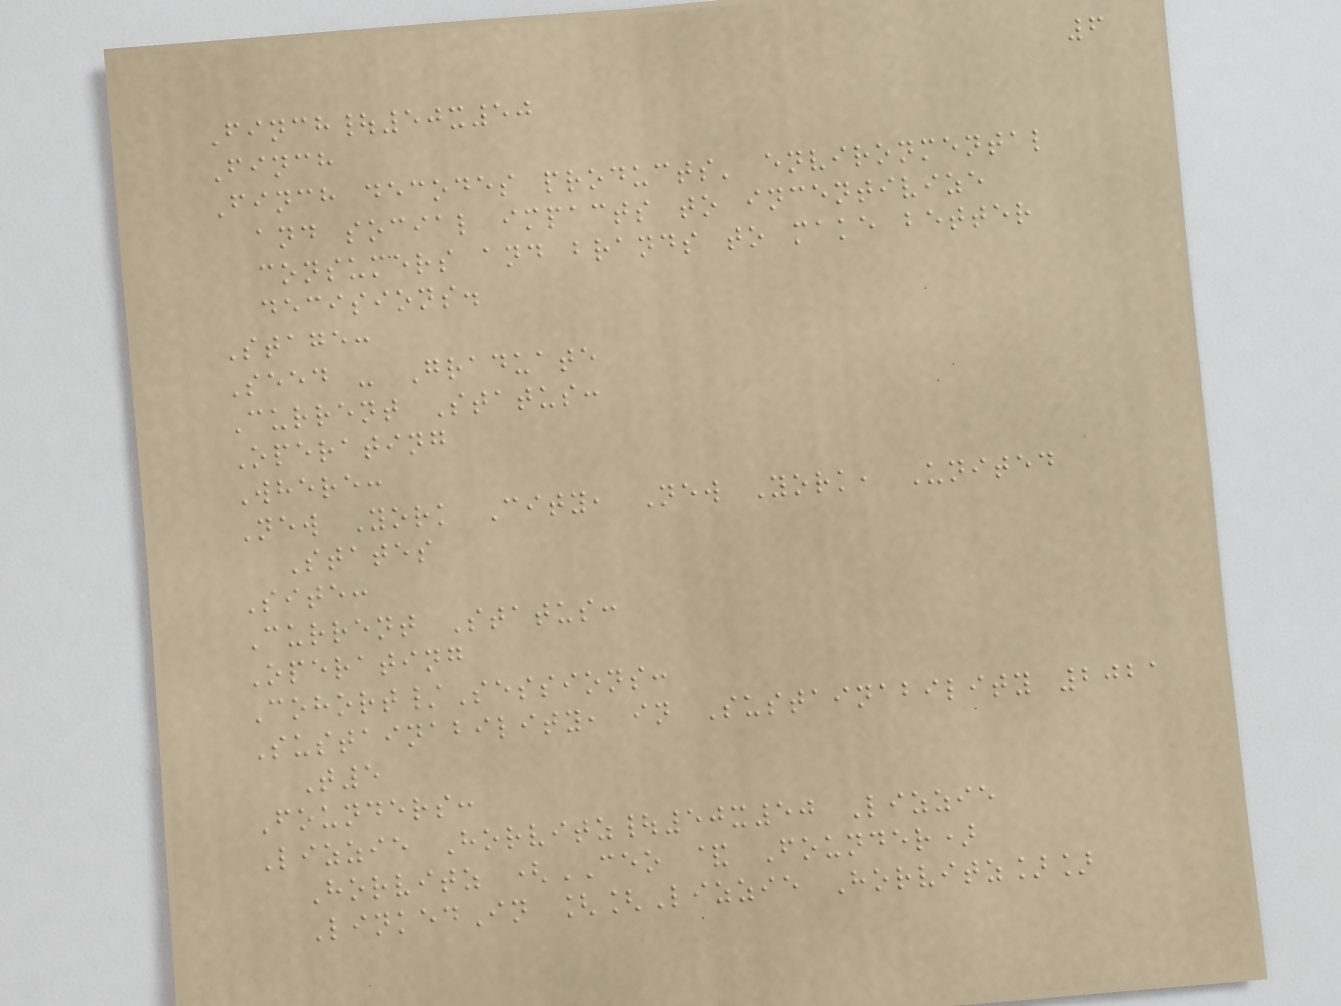6
Finch|50x50
Finch
Finch decodes products' environmental
and social impacts to incentivize
consumers and brands to make better
decisions.
Stage:
Seed - Graduate
Current Status:
Operating
Where:
New York City, New York, United
States
Site:
Current Status:
Operating
Cohort/Sessions:
Sustainability, in Sustainability 2021
T5
Founders:
Lizzie Horvitz|50x50 Lizzie
Horvitz (CEO & Founder)
LinkedIn [[Lizzie Horvitz]]
